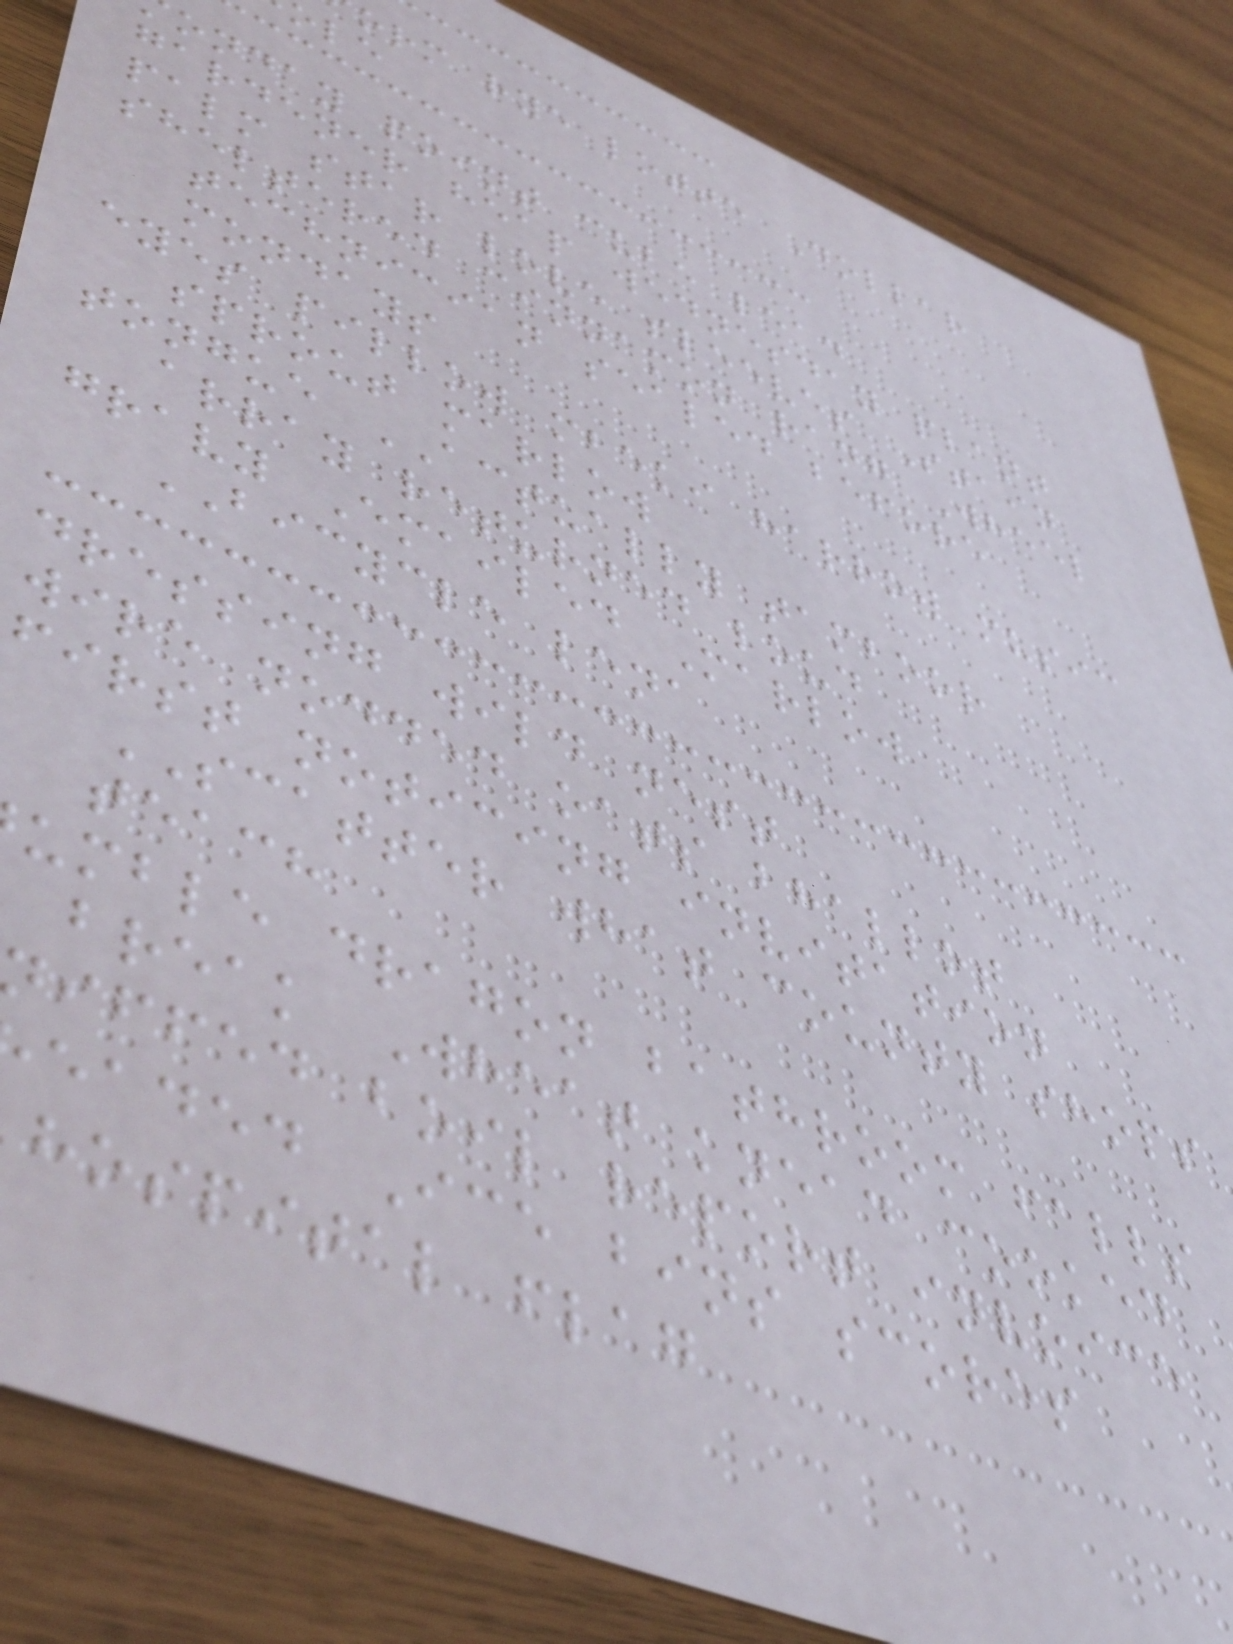orm rye lotte Dollar
onday point cube lead
gardener heap wednesday plant
palm star love sleeves Stain
sheltered cinnamon rang Wheel
technician sealed before
mondays
eyes pillow mbeki harrow music
sprout marlow
tongue ACTUALLY tamboor
array returned loud
gravy Emailed Marlow
BICYCLE lena
dressing wild nest
wire nodded oats bhallot
first noticing invitation
SCATTER what county shops
teach
umble dragon bathroom falls
break Wheat knead cooked
iffed boil report invoice
eaded Ice bins scores
hospital flag
